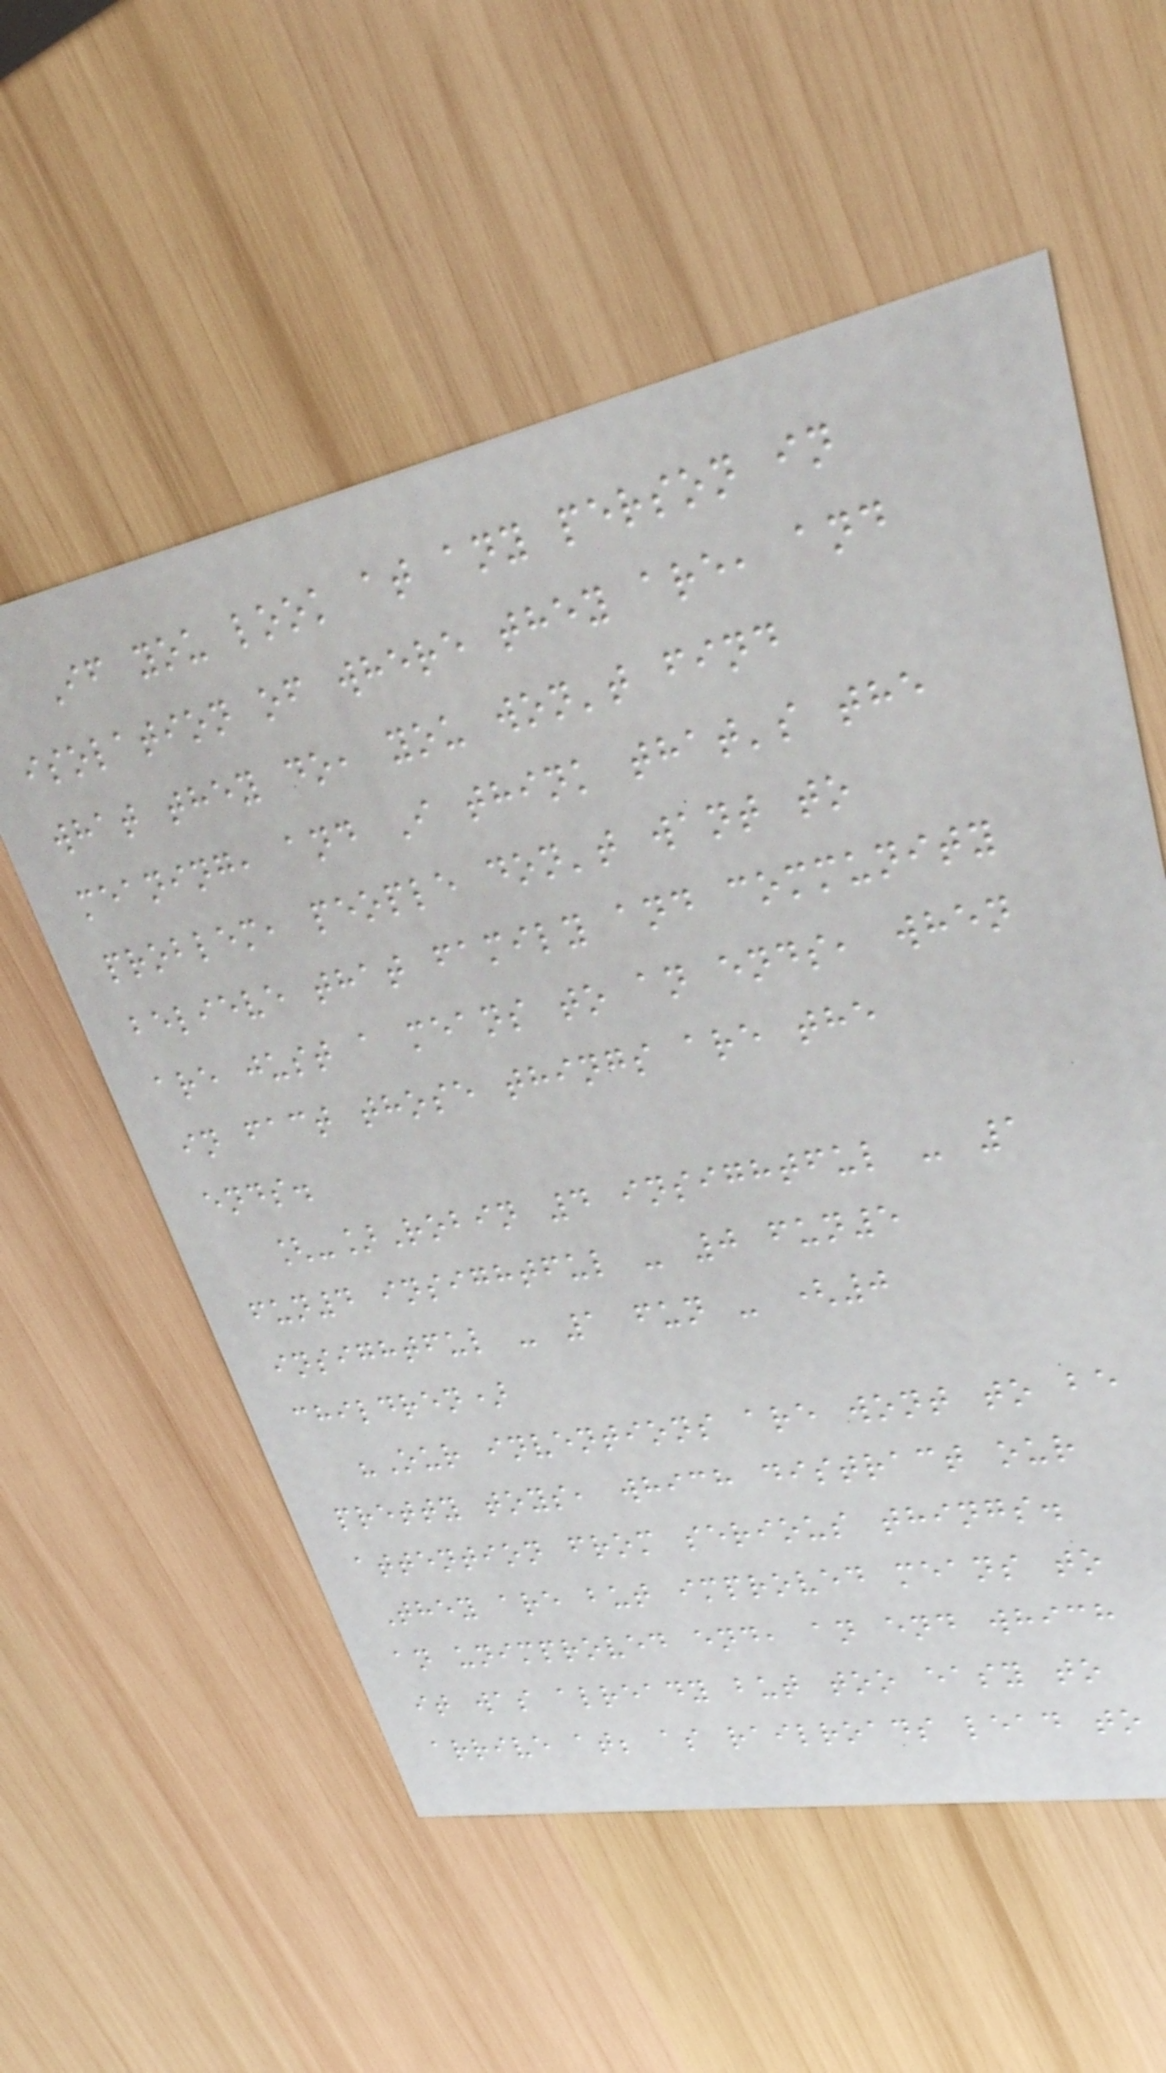If you look at any person in
isolation of where they are, and
what they do, you won't find
meaning, and I think that's the
problem, people don't want to
believe that family and community
are just a means to an ends, when
in fact those things are the
ends.
[-]Robin 4 insightful - 1
fun4 insightful - 0 fun5
insightful - 1 fun - (0
children)
"Our inventions are wont to be
pretty toys, which distract our
attention from serious things.
They are but improved means to
an unimproved end, an end which
it was already but too easy to
arrive at; as railroads lead to
